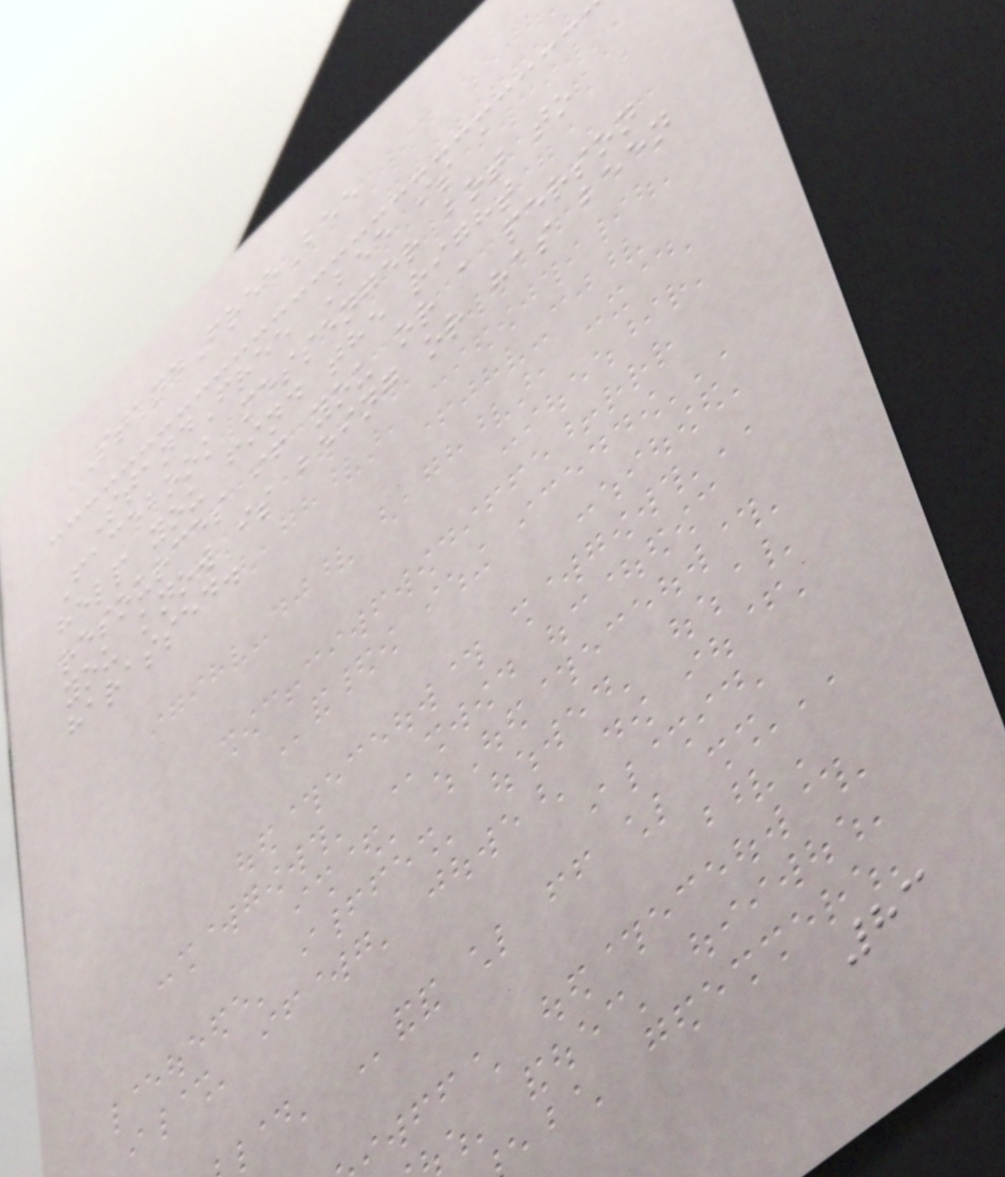StandFreeBee
StandFree Bee is a
Facebook messenger bot to
help you find the right
resources if you or a person
you know is being or has been
harassed.
83
